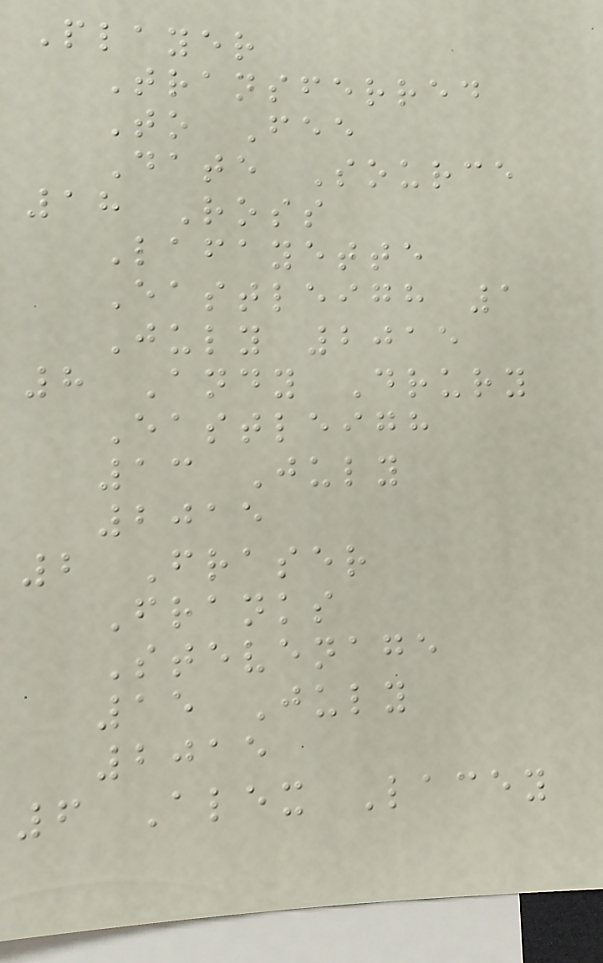Player
Transferred
To Fee
Date Source
18 Ross
Lafayette
Eastleigh 1
July 2015
8 Andy Drury
Eastleigh
13 July
2015
2 Fraser
Franks
Stevenage
15 July
2015
6 Alex Lacey
